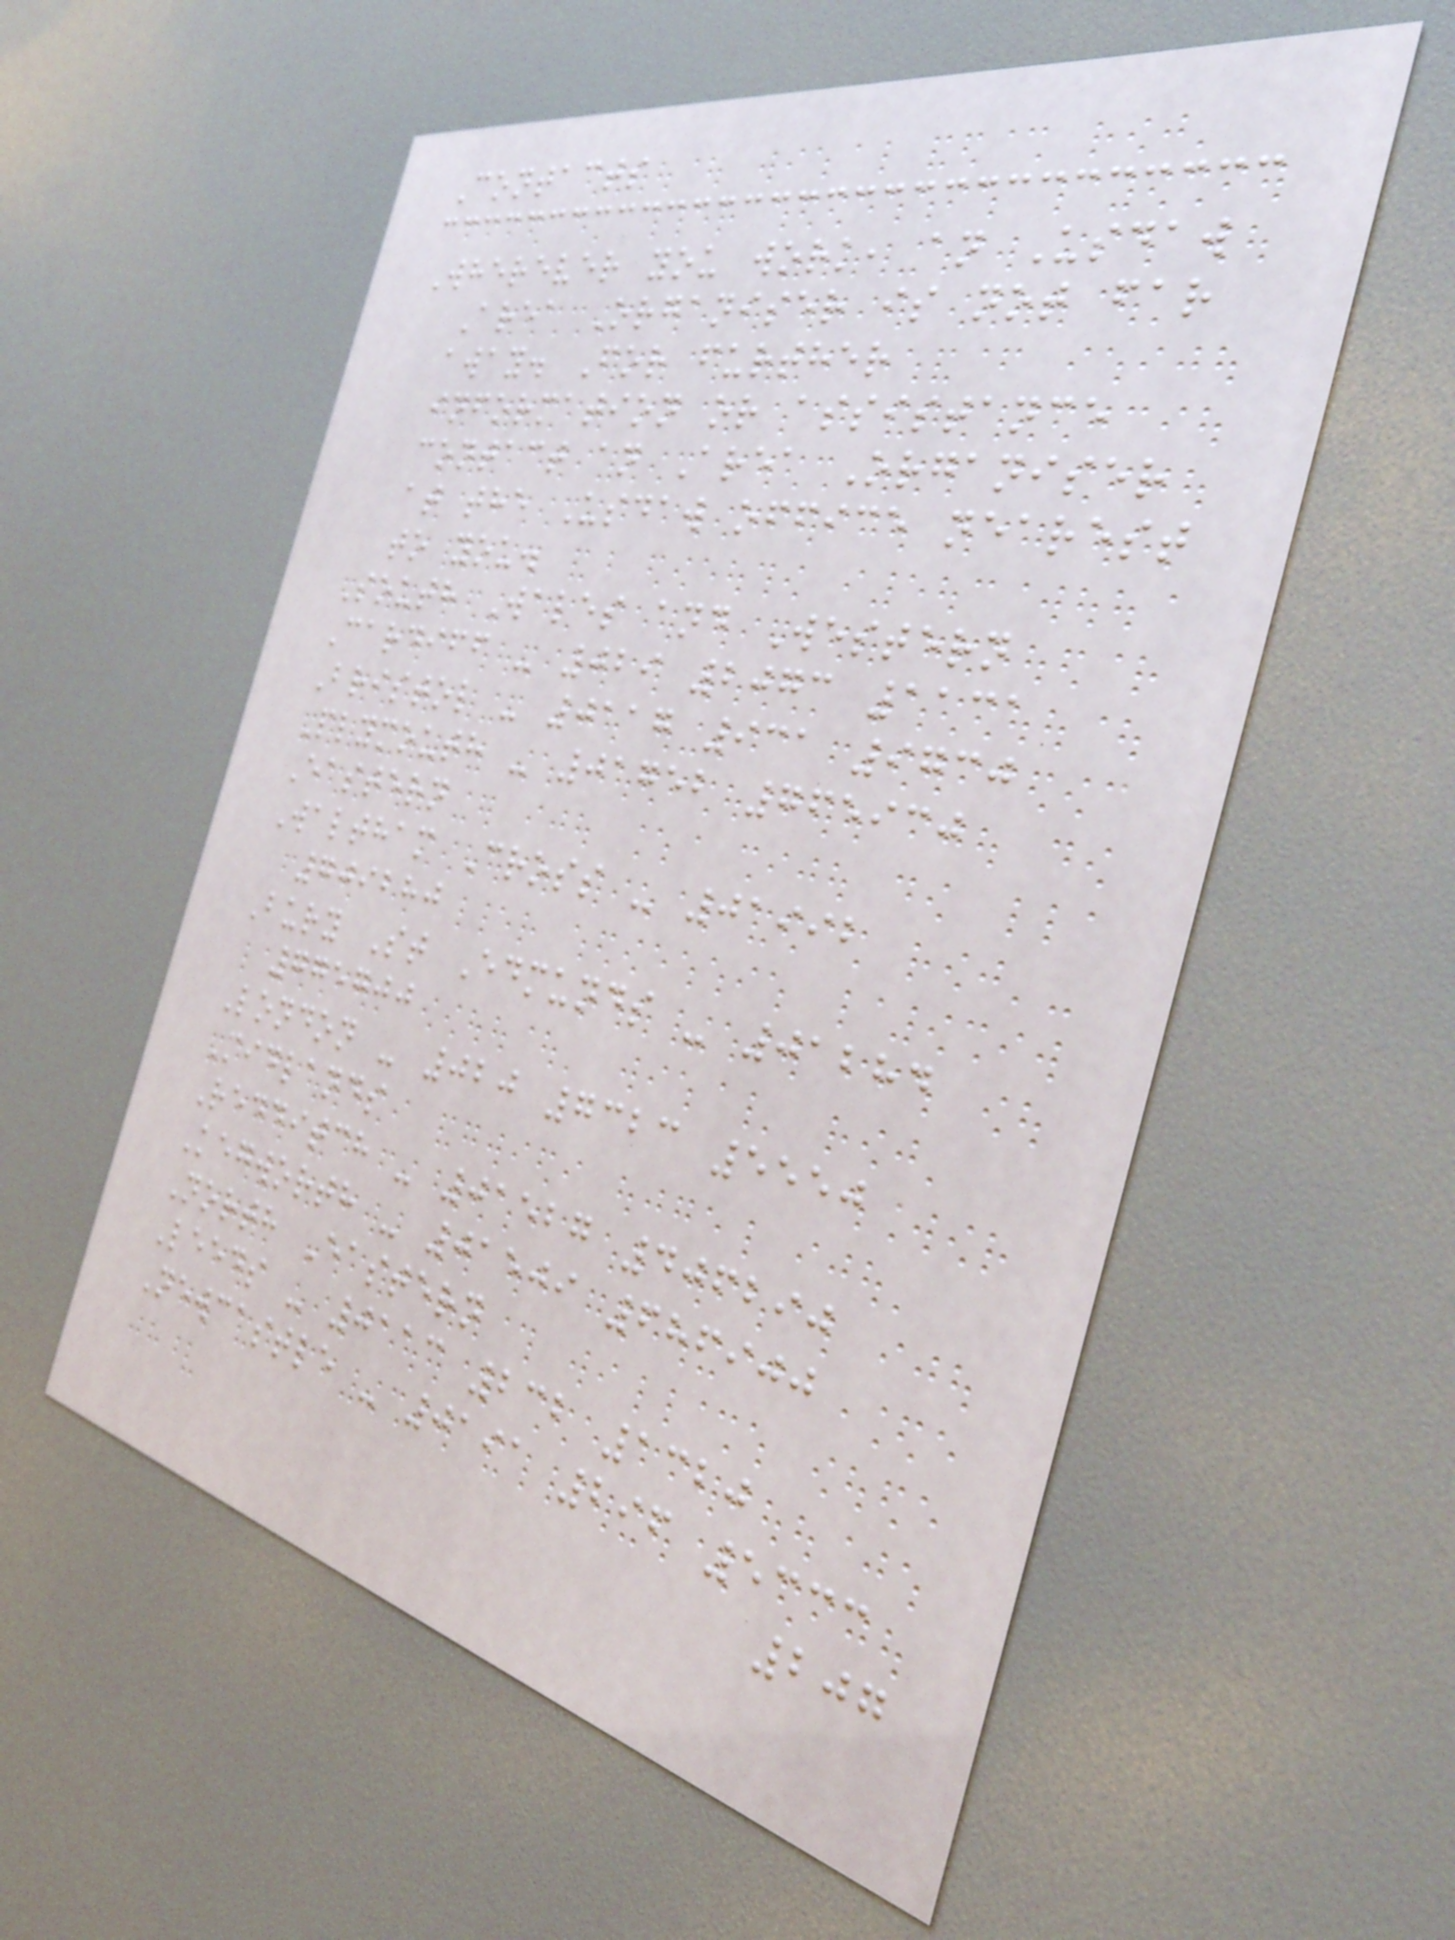Contacts
Wherever you work, an Usdaw
Area Organiser is not far
away. For further
information or assistance
contact an Area Organiser
at the Usdaw office nearest
to you.
South Wales and Western
Cardiff - 029 2073 1131
Bristol - 0117 931 9730
Plymouth - 01752 765930
Eastern
Waltham Cross - 01992
709280
Bury St Edmunds - 01284
775700
London - 020 7323 5550
Midlands
Redditch - 01527 406290
Kegworth - 01509 686900
North Eastern
Leeds - 0113 232 1320
Newcastle - 0191 296 5333
207
